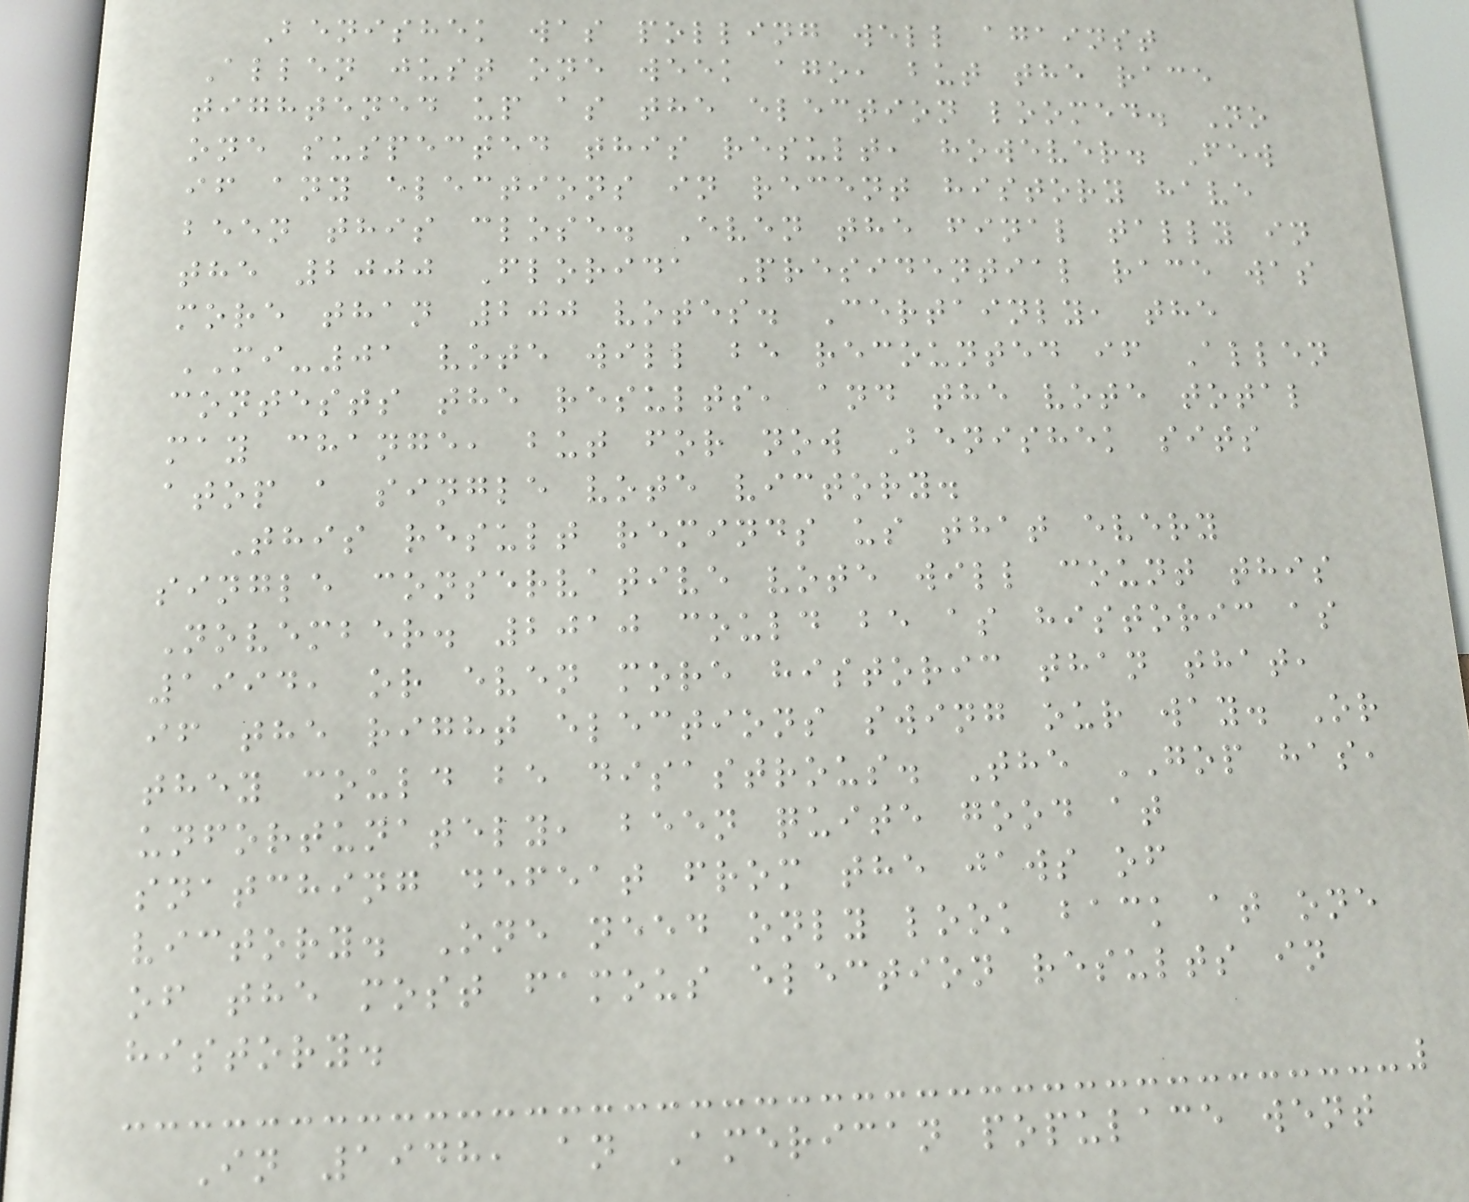Benishek was polling well against
Allen just one week ago, but the race
tightened up as the election loomed. No
one suspected this result, however. Few
if any elections in recent history have
been this close. Even the final tally in
the 2000 Florida Presidential race was
more than 200 votes. Certainly, the
MI-01 vote will be recounted if Allen
contests the results, and the vote total
may change, but for now Benishek sits
atop a single vote victory.
This result reminds us that every
single conservative vote will count this
November. 2010 could be as historic as
1994, or even more historic than that,
if the right elections swing our way. Or
they could be disastrous. The GOP has,
unfortunately, been quite good at
snatching defeat from the jaws of
victory. One need only look back at one
of the most famous election results in
history.
In 1948, an American populace went
